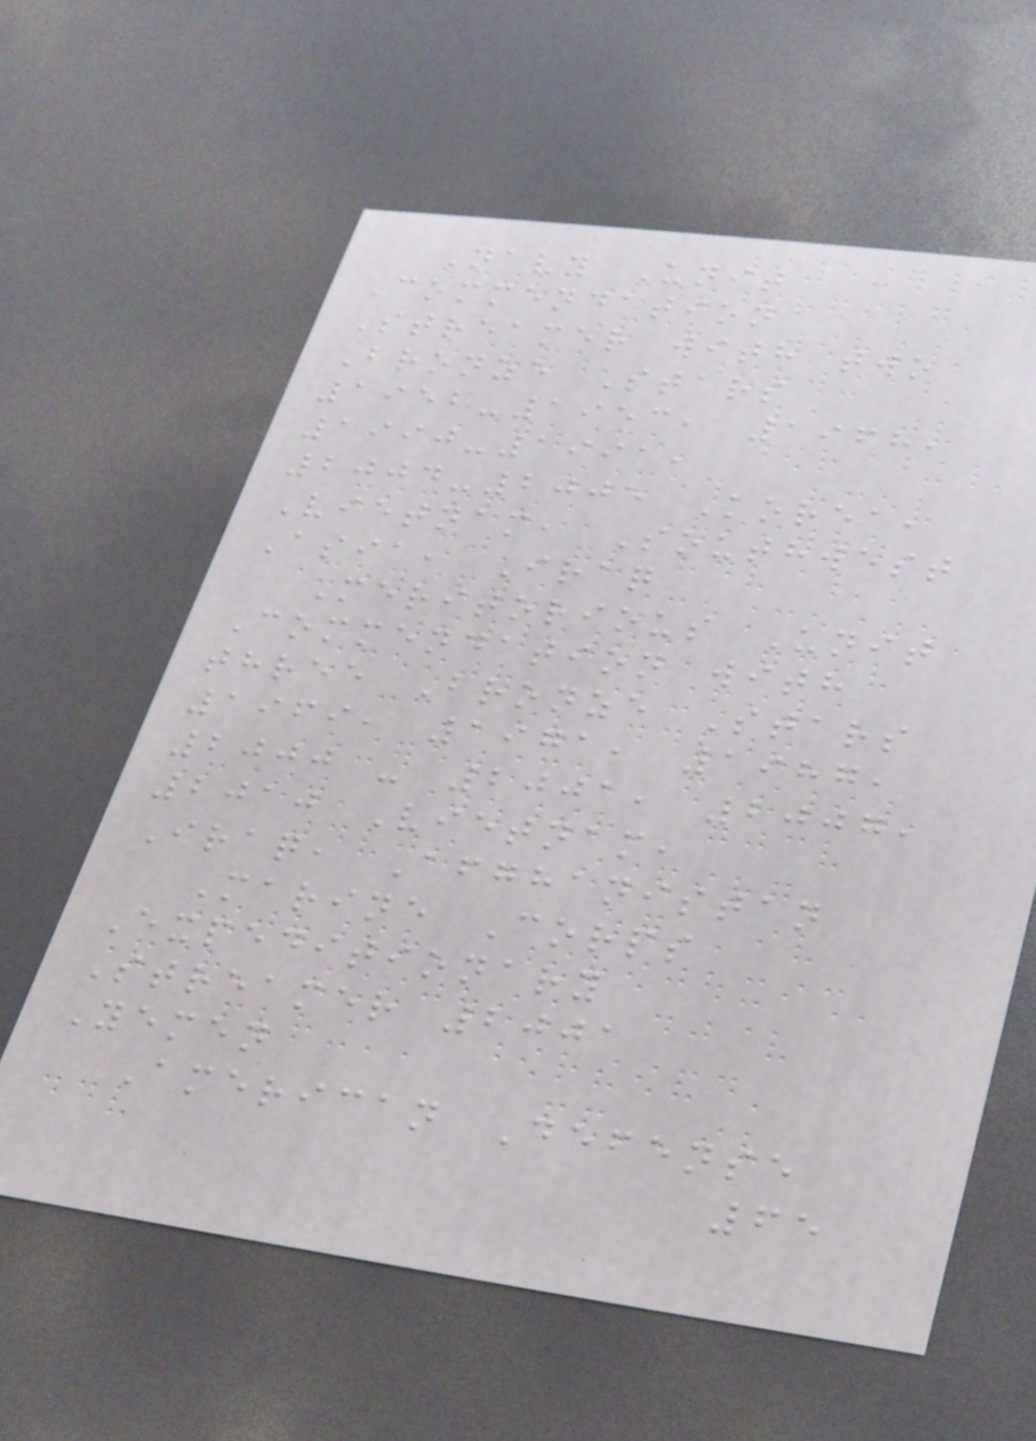Navy Unit
Commendation
Streamer with two
Bronze Stars
1952-1953, 1968,
1990-1991,
2004-2005 Korea,
Vietnam, Southwest
Asia, Iraq
Meritorious Unit
Commendation with
three Bronze Stars
1969, 1971, 1987,
2000 - 2001, 2007,
2010 Vietnam,
Iraq, Afghanistan
Marine Corps
Expeditionary
Streamer 2001
Yemen
American Defense
65
